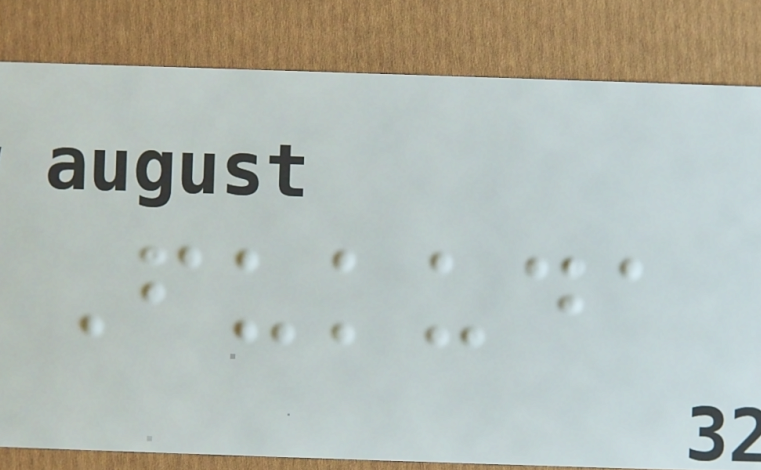Fukuda
